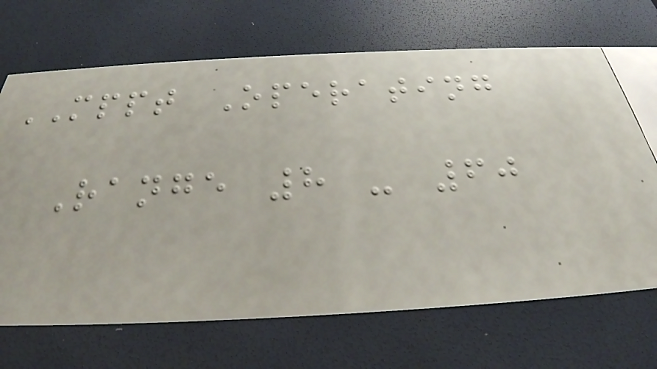MPPT Operating
Range 8 - 60
